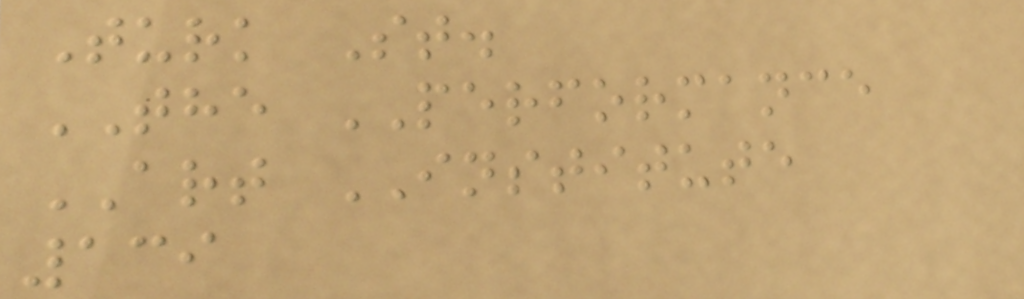Turk St.
THE PERFORMANCE
ART INSTITUTE
139
